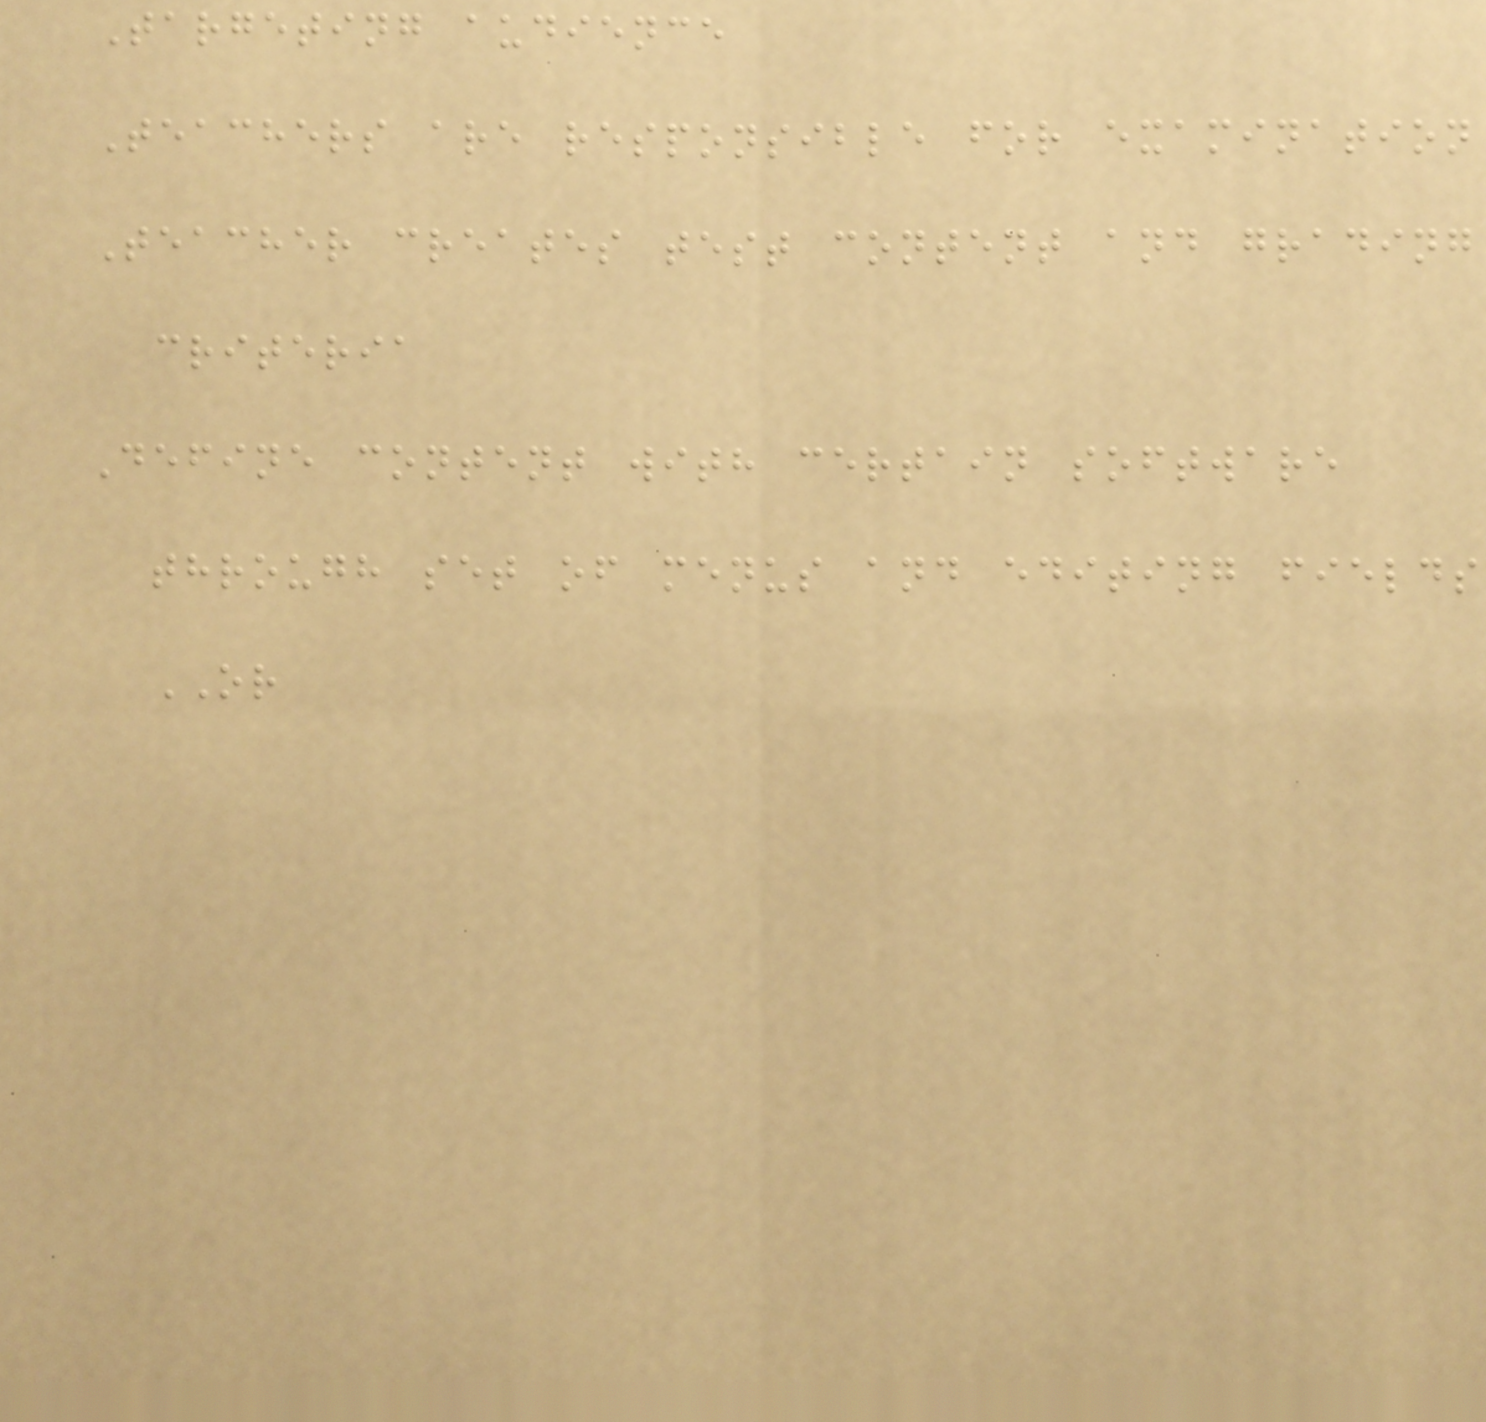Targeting audience
Teachers are responsible for examination
Teacher creates test content and grading
criteria
Define content with certain software
through set of menus and editing fields
OR
